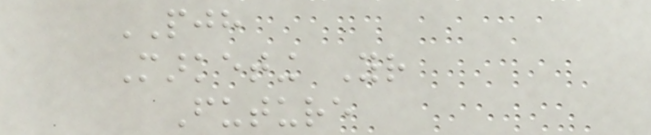PJH
Marketing Your
Future
